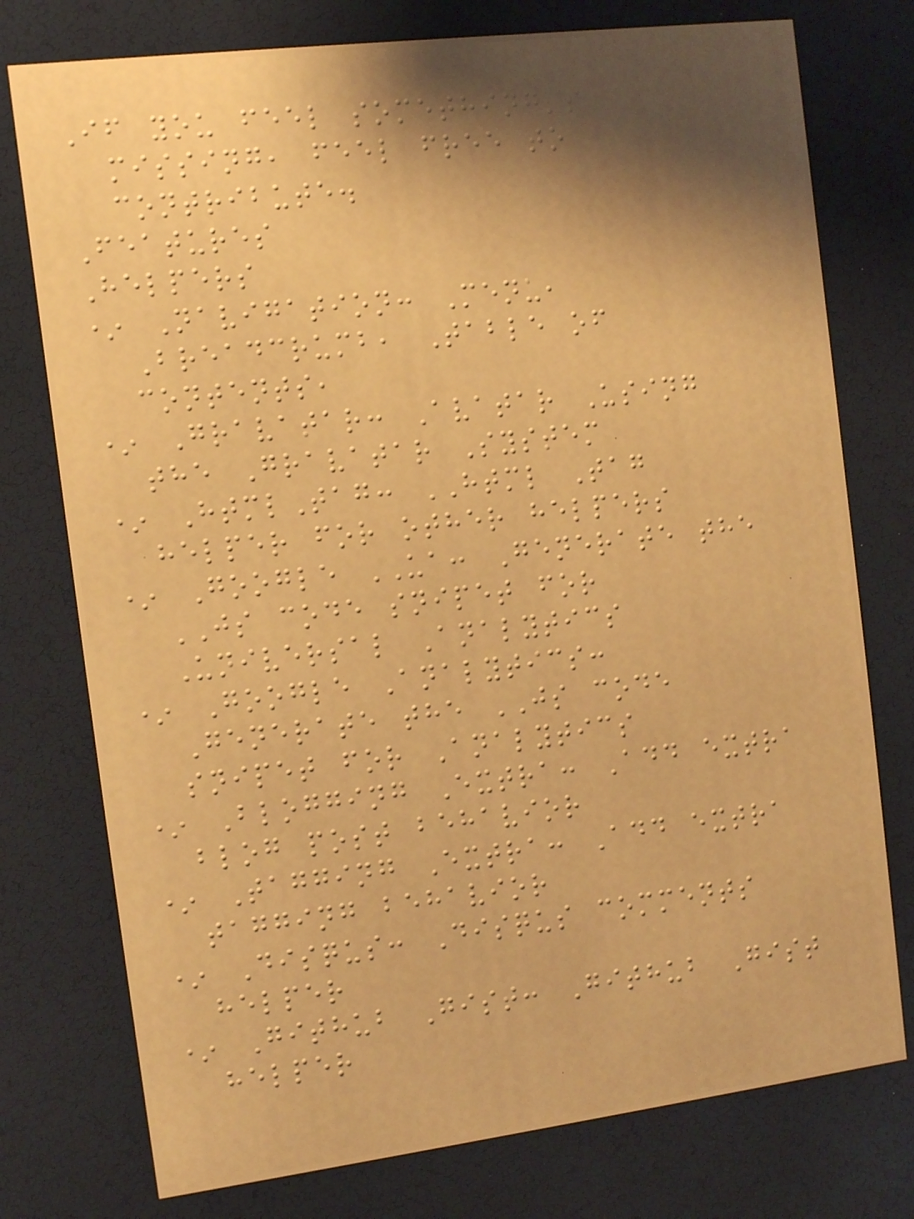If you feel something's
missing, feel free to
contribute.
Features
Helpers
* Navigation: Menu,
Breadcrumb, Table of
contents,
* Gravatar: Avatar Using
the Gravatar System
* HtmlTag: HTML Tag
helper for other helpers
* Google UA: Generate the
JS code snipet for
Universal Analytics
* Google Analytics:
Generate the JS code
snipet for Analytics
* Blogging Extra: Add extra
blog post behavior
* Tagging Extra: Add extra
tagging behavior
* Disqus: Disqus comments
helper
* Github Gist: Github Gist
helper
